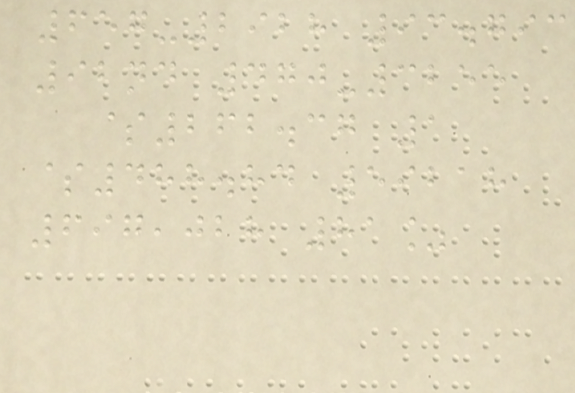657-2928 93.793
92nd 470-3255
$262.37 1
$488.84 59218
697,028 81%
